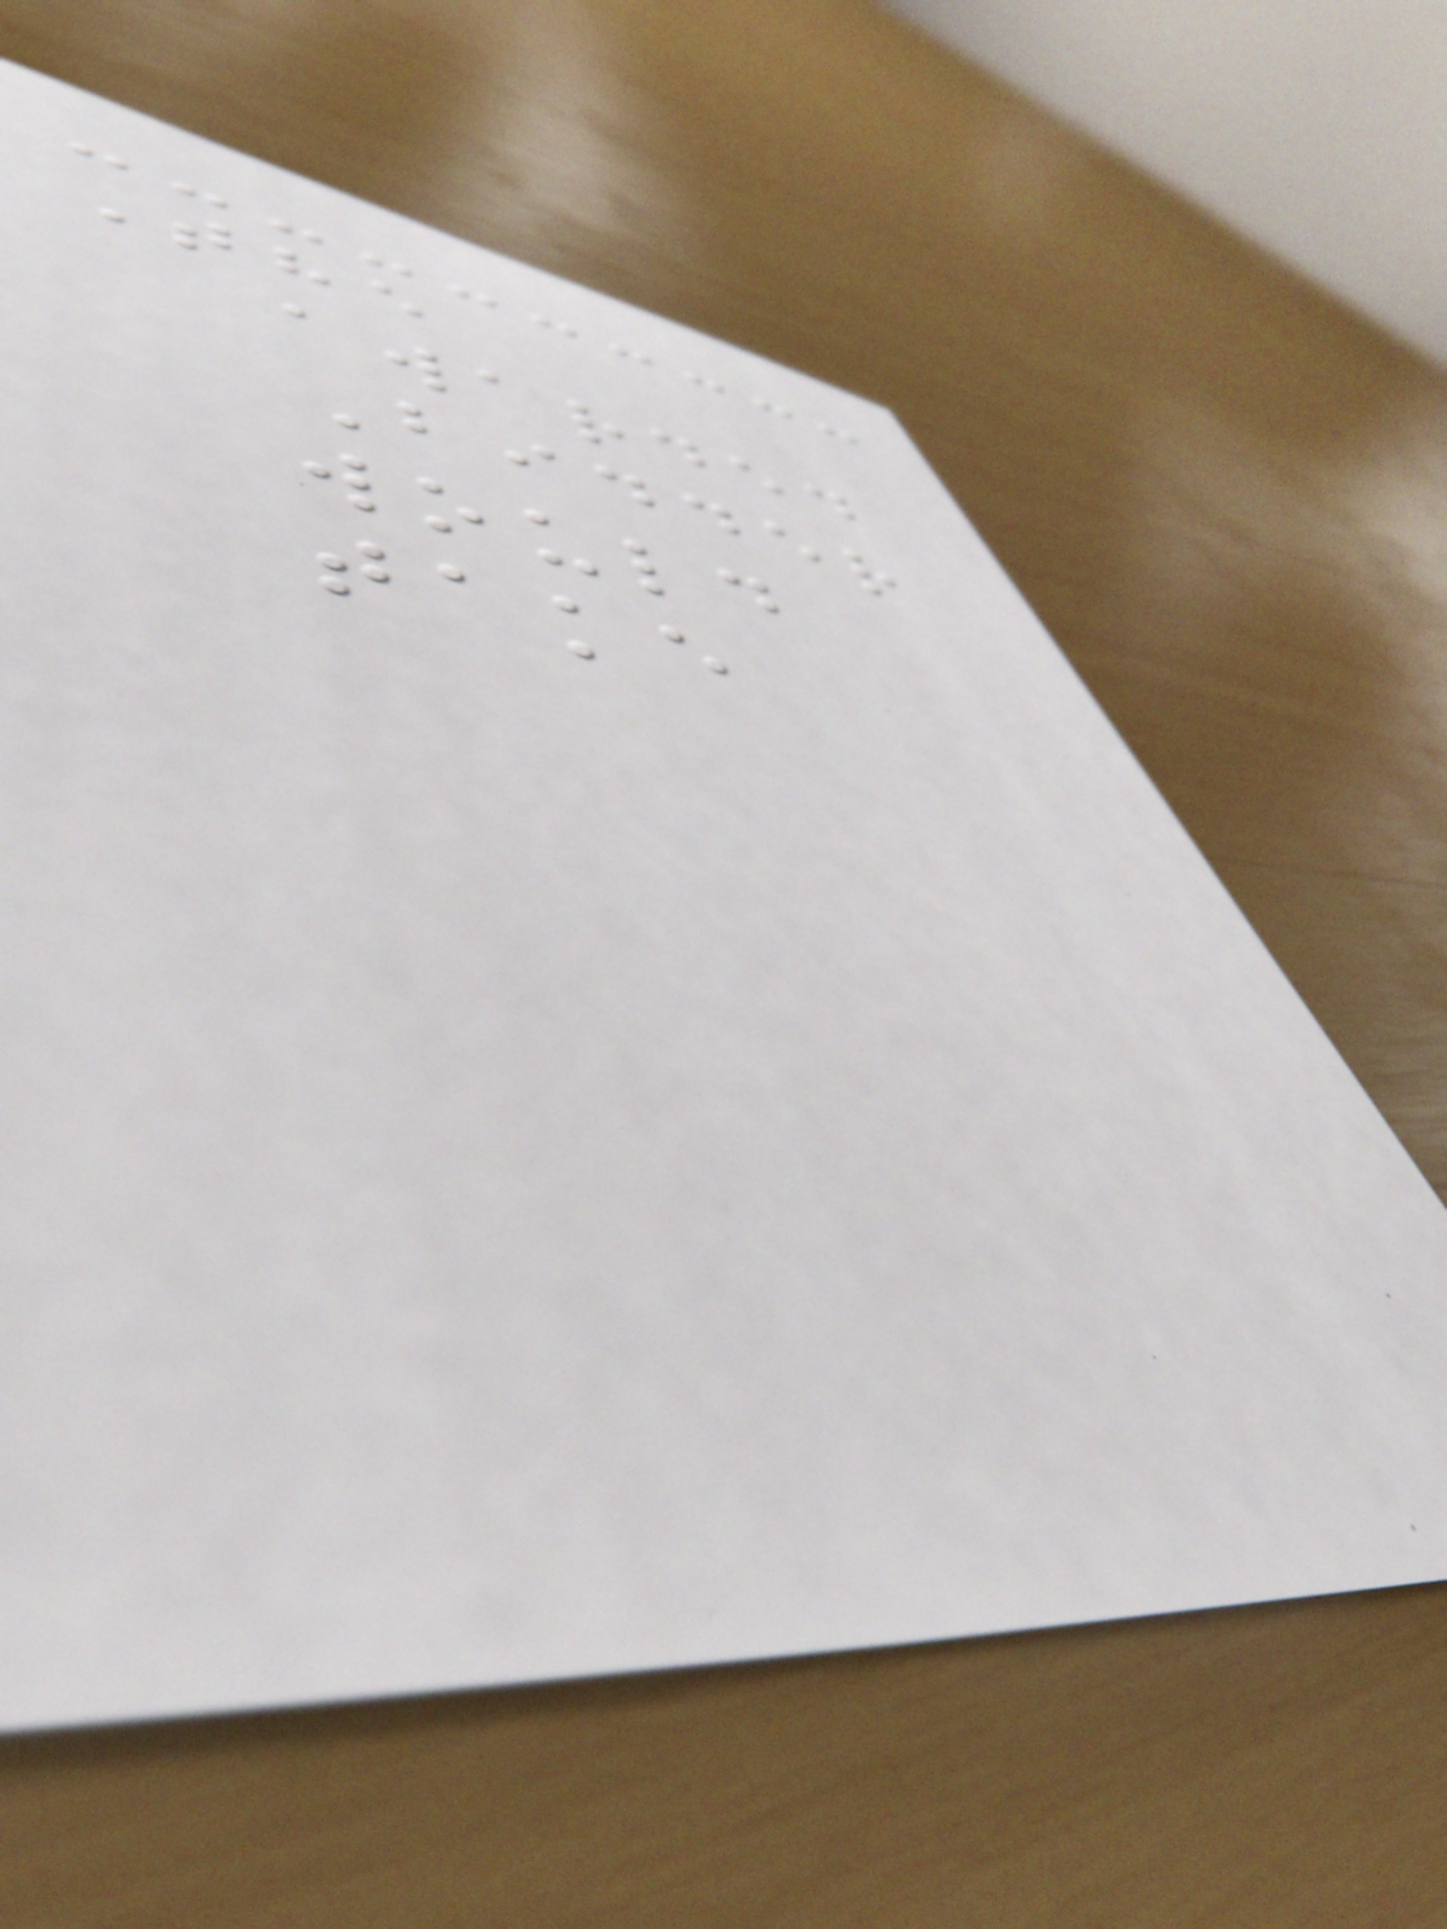The
awarded
Bidder
would
take
